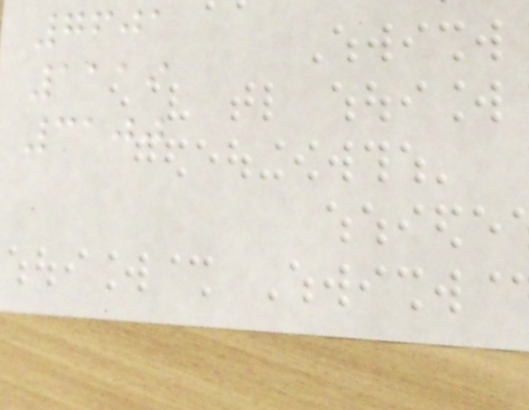7601
1119
3100
